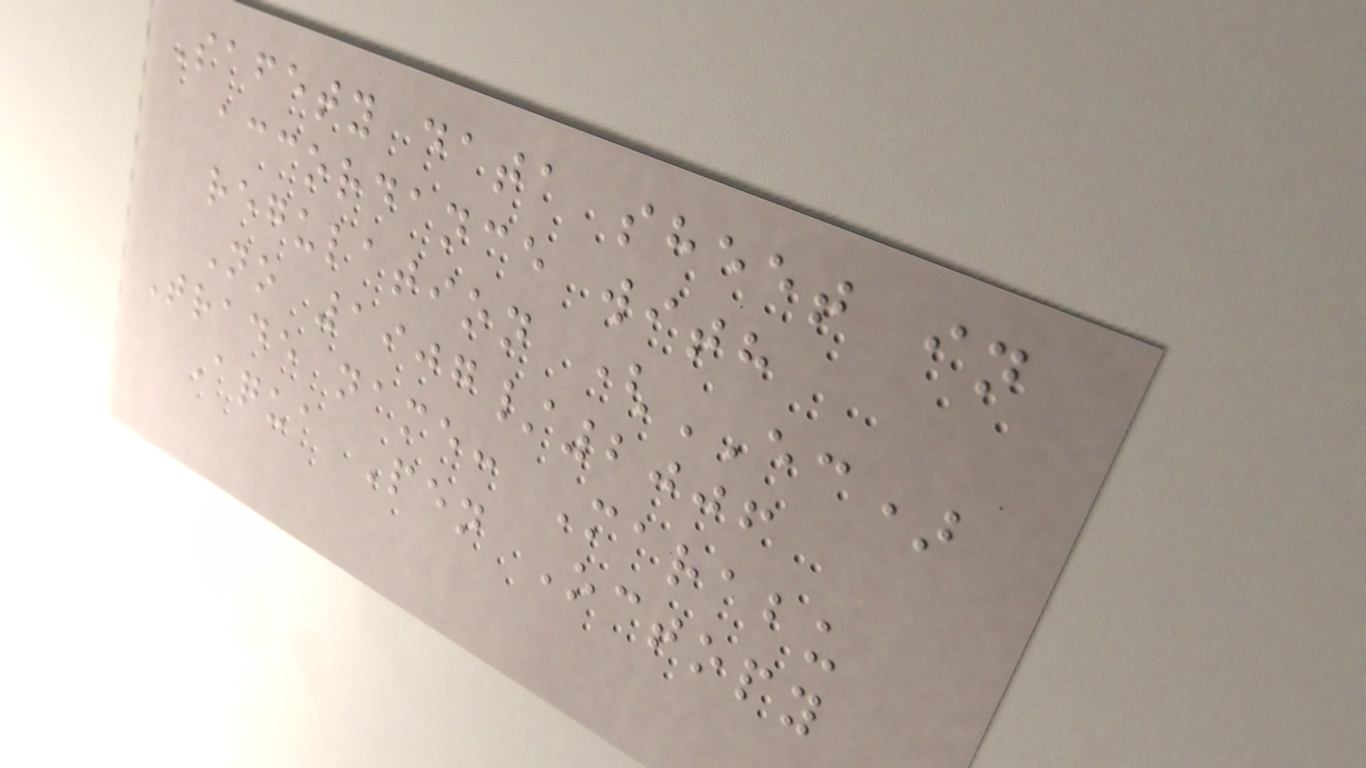Safety data sheet in
accordance with
regulation (EC)
No 1907/2006
Trade name: Marabu
Aqua Pen Octopy
